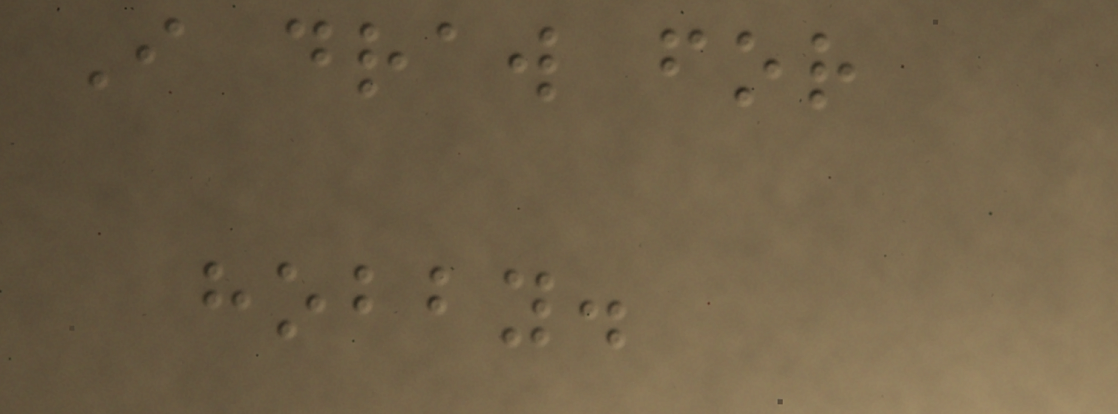I draw for
hobby.
